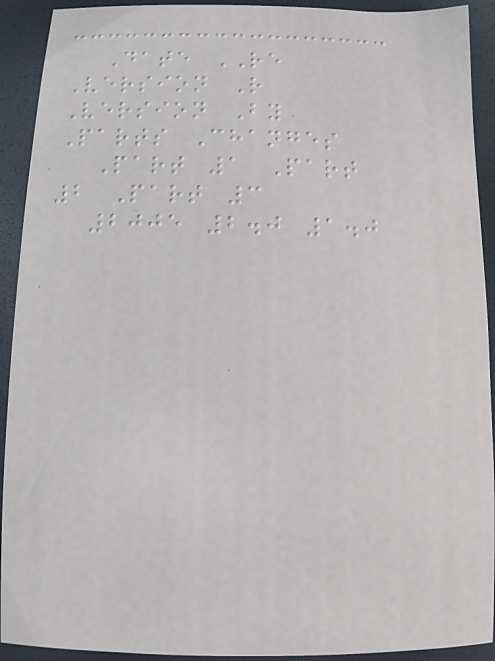Date RE
Version R
Version By
Parts Changes
Part 1 Part
2 Part 3
2005 2.0 1.0
